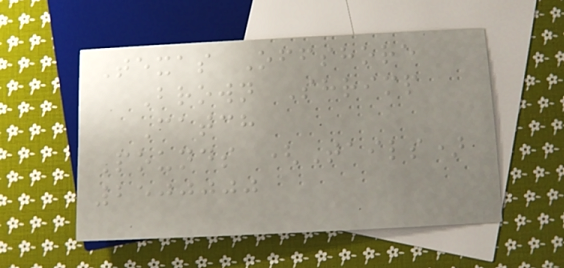Texas Offshore
Brown Shrimp
Catch
Pounds (Tails)
2500000
